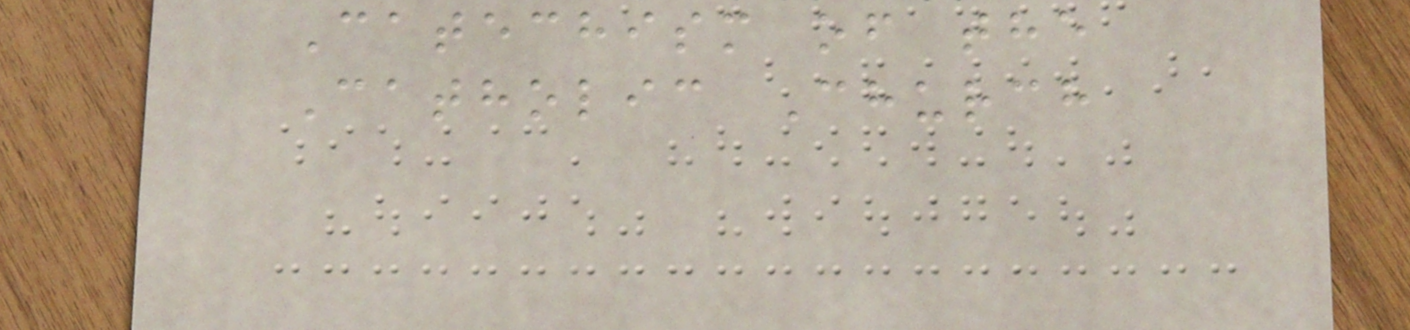Catechism of the
Catholic Church
